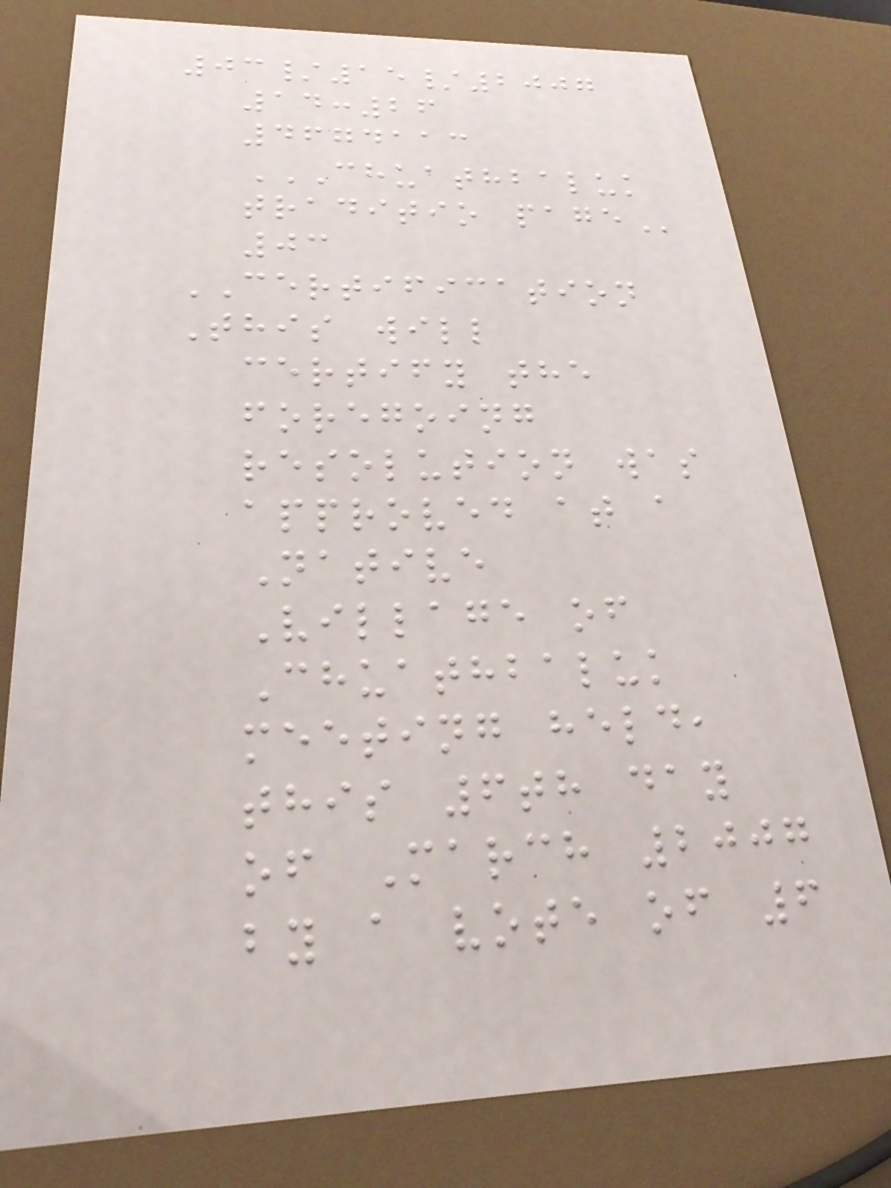03/15/2007
14:26
4674113
CHUATHBALUK
TRADITIO PAGE
03
CERTIFICATION
This will
certify the
foregoing
resolution was
approved at a
Native
Village of
Chuathbaluk
meeting held,
this 6th day
of March 2007
by a vote of 6
